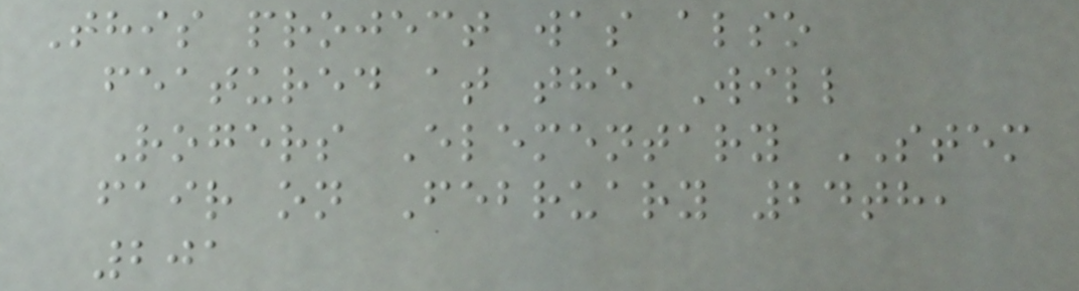This project was also
featured at the Will
Rogers Elementary STEM
fair on February 24th,
201
